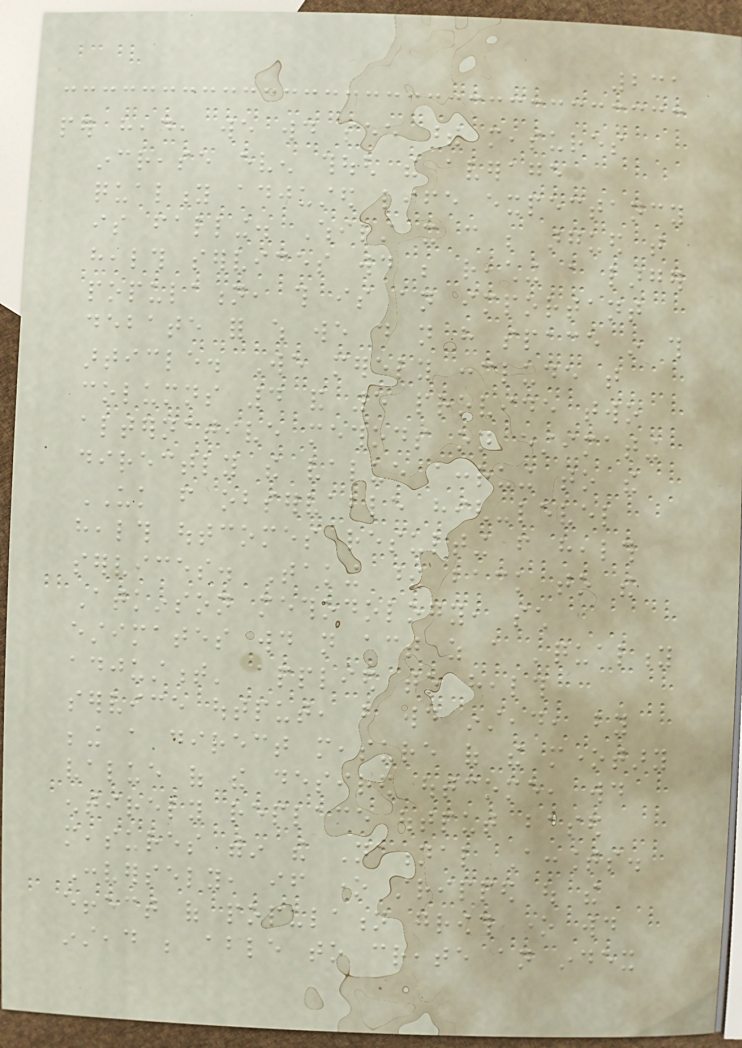231
per head, we would see these measures
increase even though the average
quality adjusted life expectancy
is falling. Whilst it can be argued that
health services would be reaching a larger
population, this is an important
debate for which we do not have space in this
article. We merely conclude that
columns 4 and 5 provide two
alternative methods on estimating
directly the value accruing to the
UK from observable high-level
health outcomes resulting from health
services. Taking these back to the
Atkinson methodology, such
estimates would not act as a 'quality
adjustment' applied to health
service output, but would instead, by
being a direct measure of the monetary
value of the desired outcome, would
entirely replace output based
measures within the National Accounts.
Conversely, if one stripped out the
effect of population growth one would
instead be able to create an index
